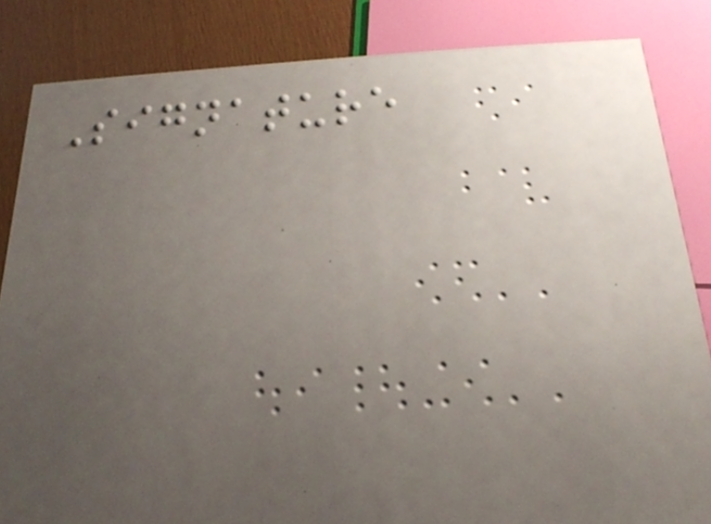Signature
